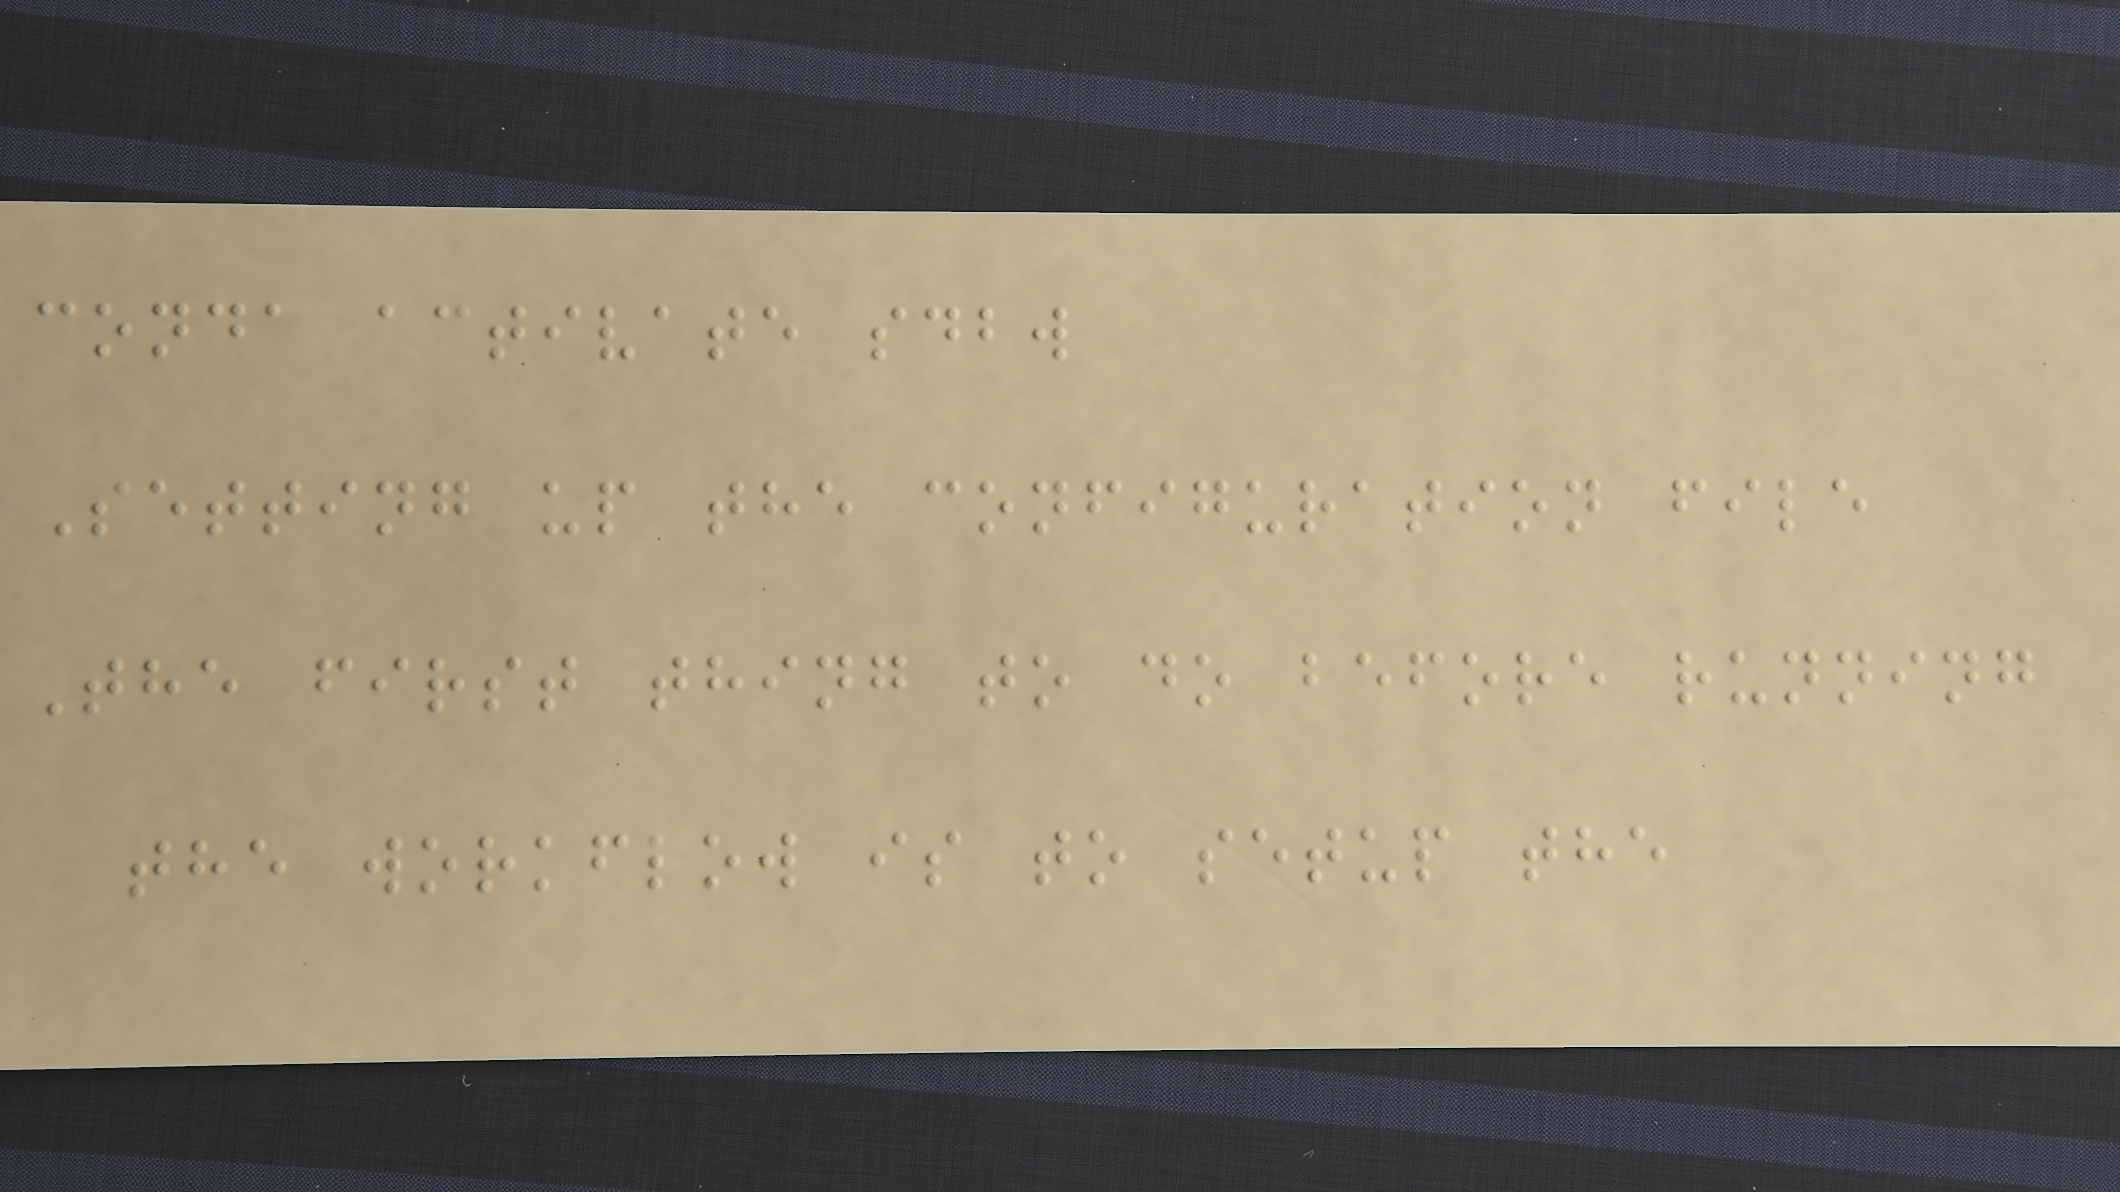conda activate sdbw
Setting up the configuration file
The first thing to do before running
the workflow is to setup the
